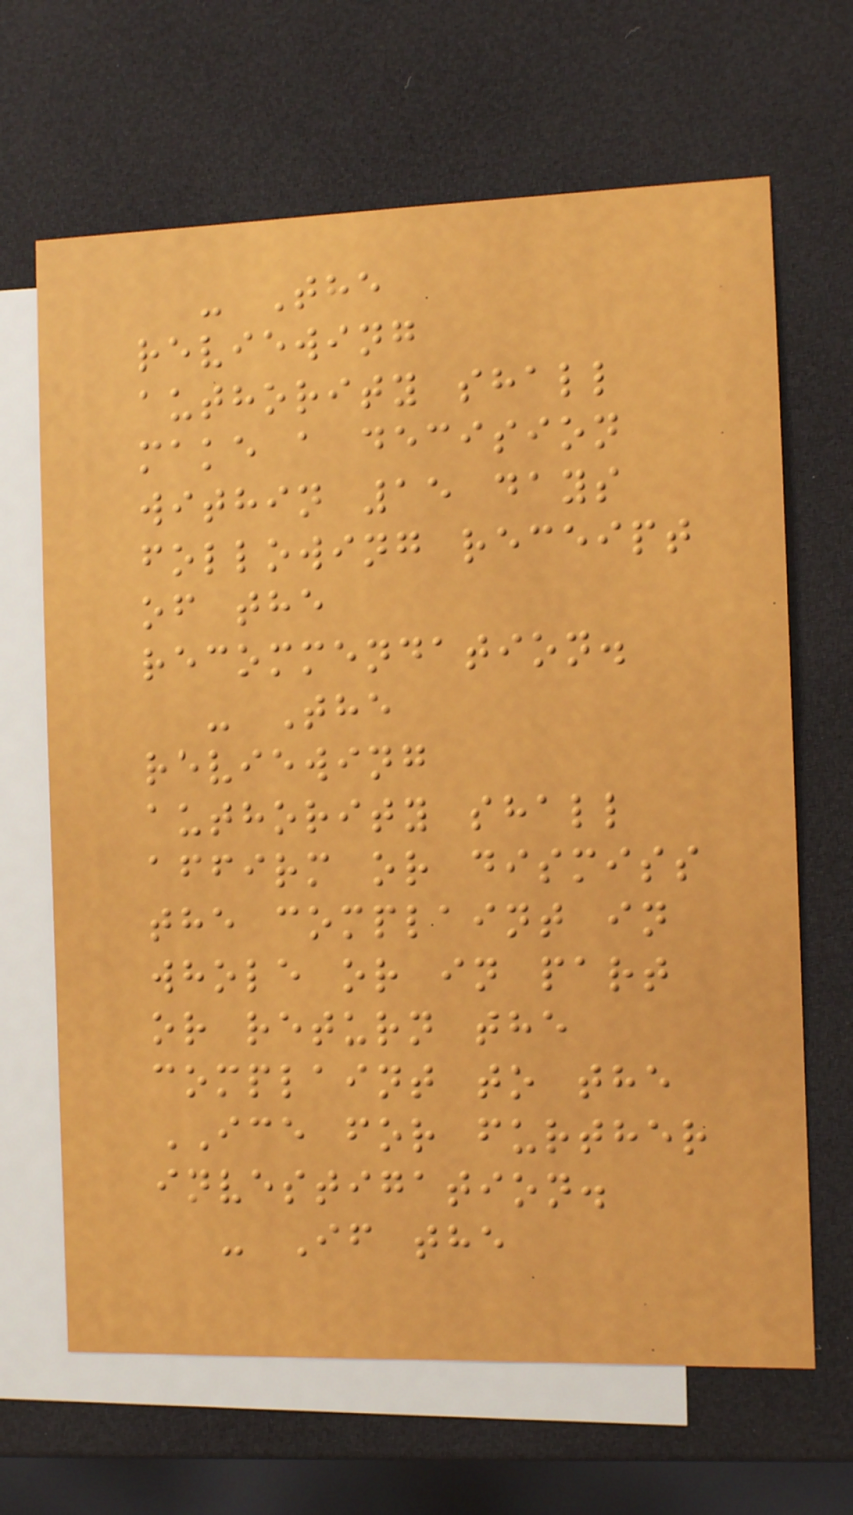- The
reviewing
authority shall
make a decision
within 15 days
following receipt
of the
recommendation.
- The
reviewing
authority shall
affirm or dismiss
the complaint in
whole or in part
or return the
complaint to the
ICE for further
investigation.
- If the
